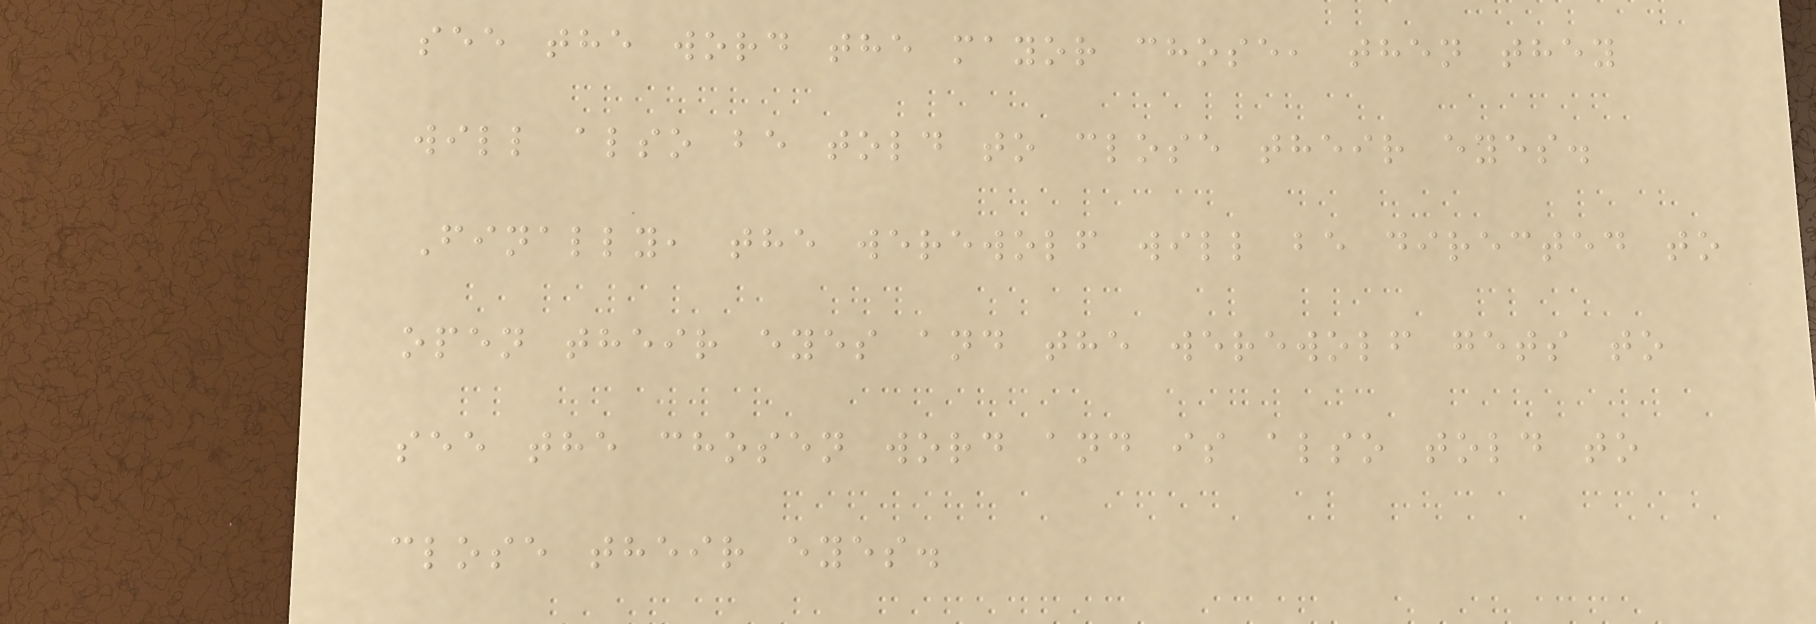see the word the mayor chose, then they
will also be told to close their eyes.
Finally, the werewolf will be directed to
open their eyes and the werewolf gets to
see the chosen word and is also told to
close their eyes.
